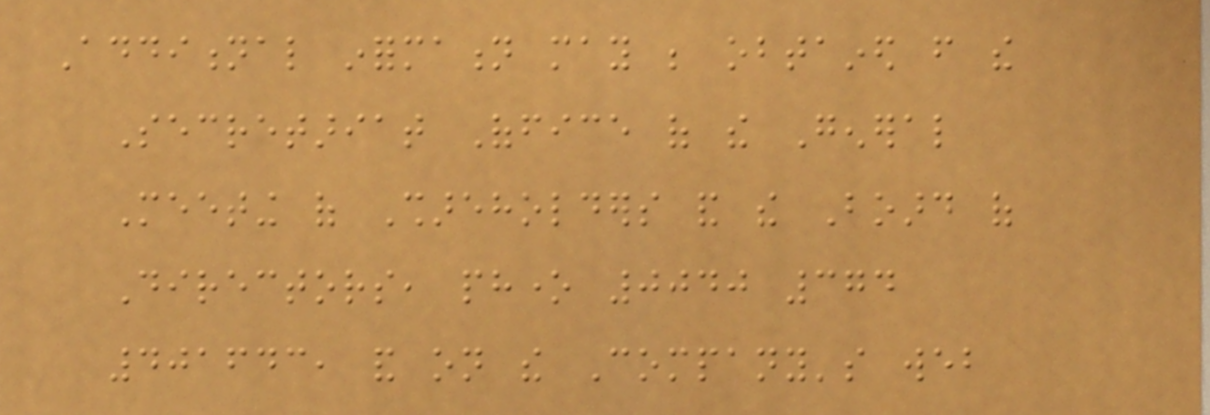Additional information may be obtained from the
Secretariat Office of the General
Meeting of Shareholders and the Board of
Directors, phone 0040 374
401643, and on the Company's web
